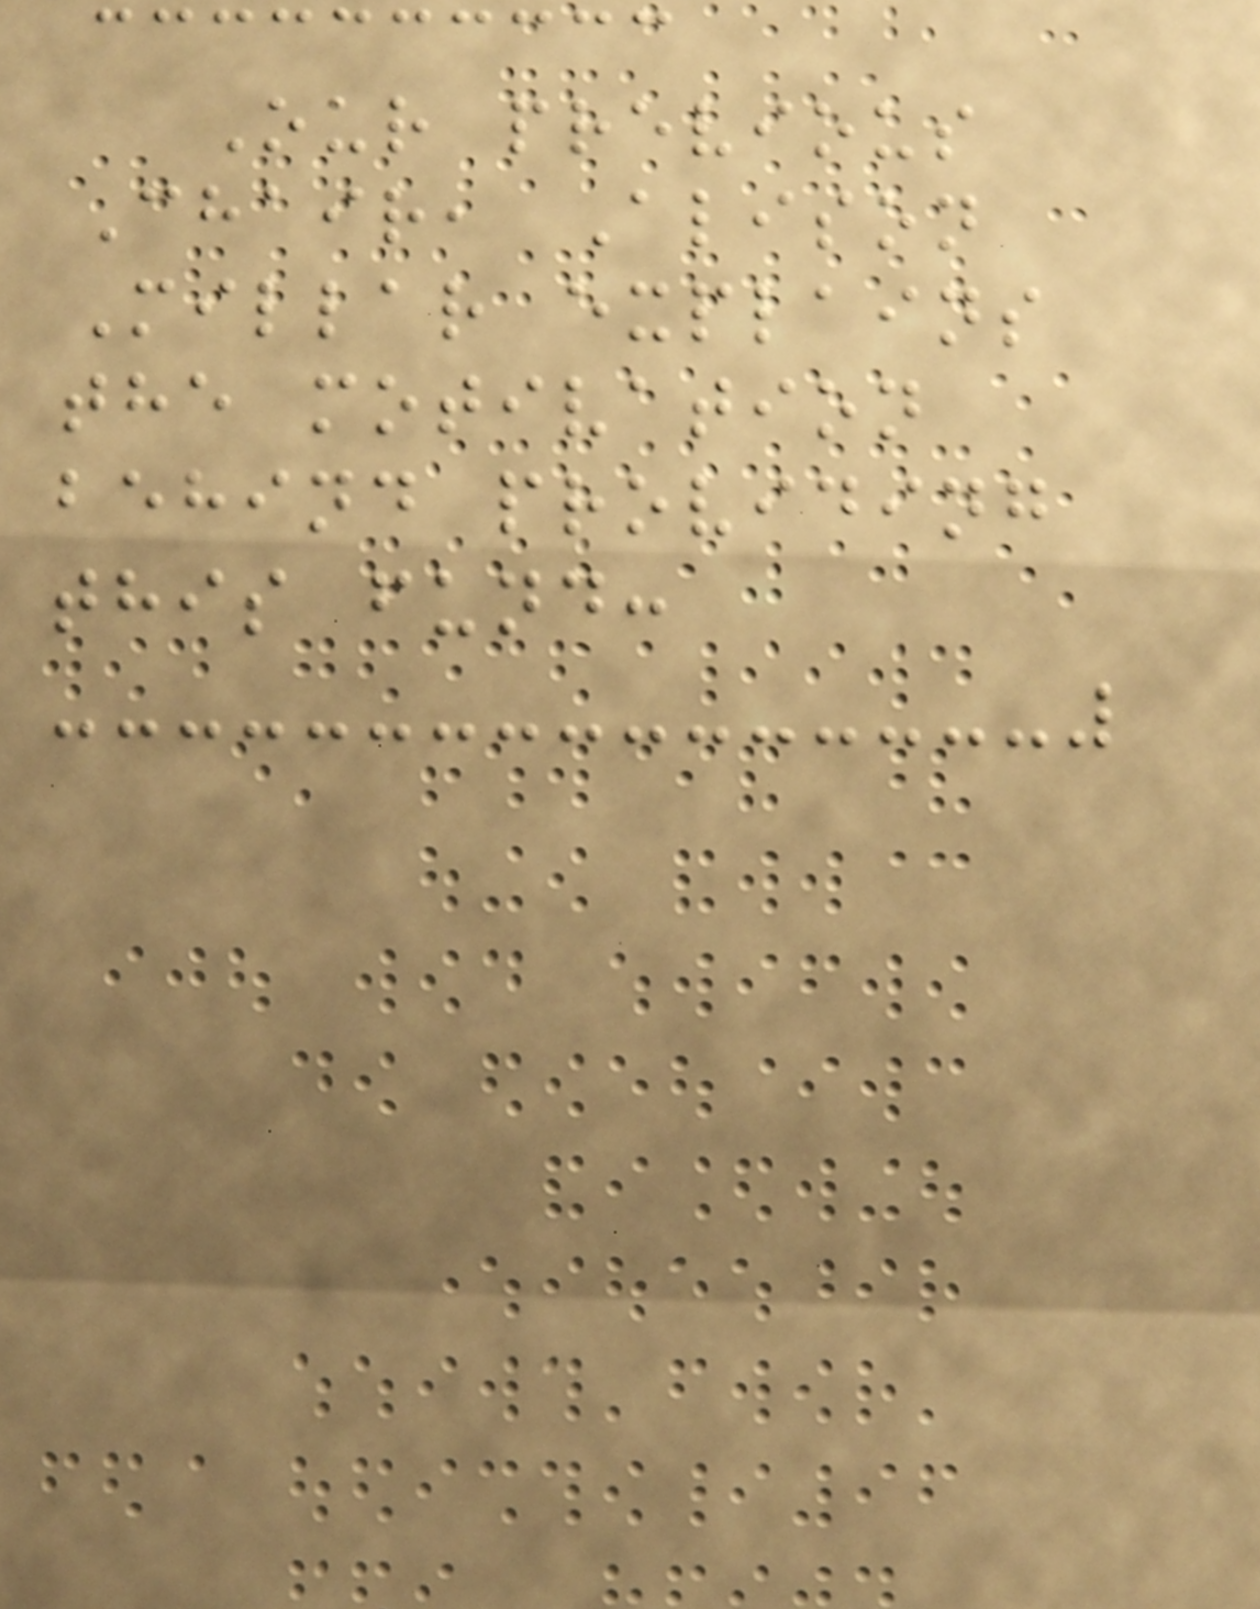Our previous
Chair, Alison
Millar explains
the motivation
behind providing
this fund:
